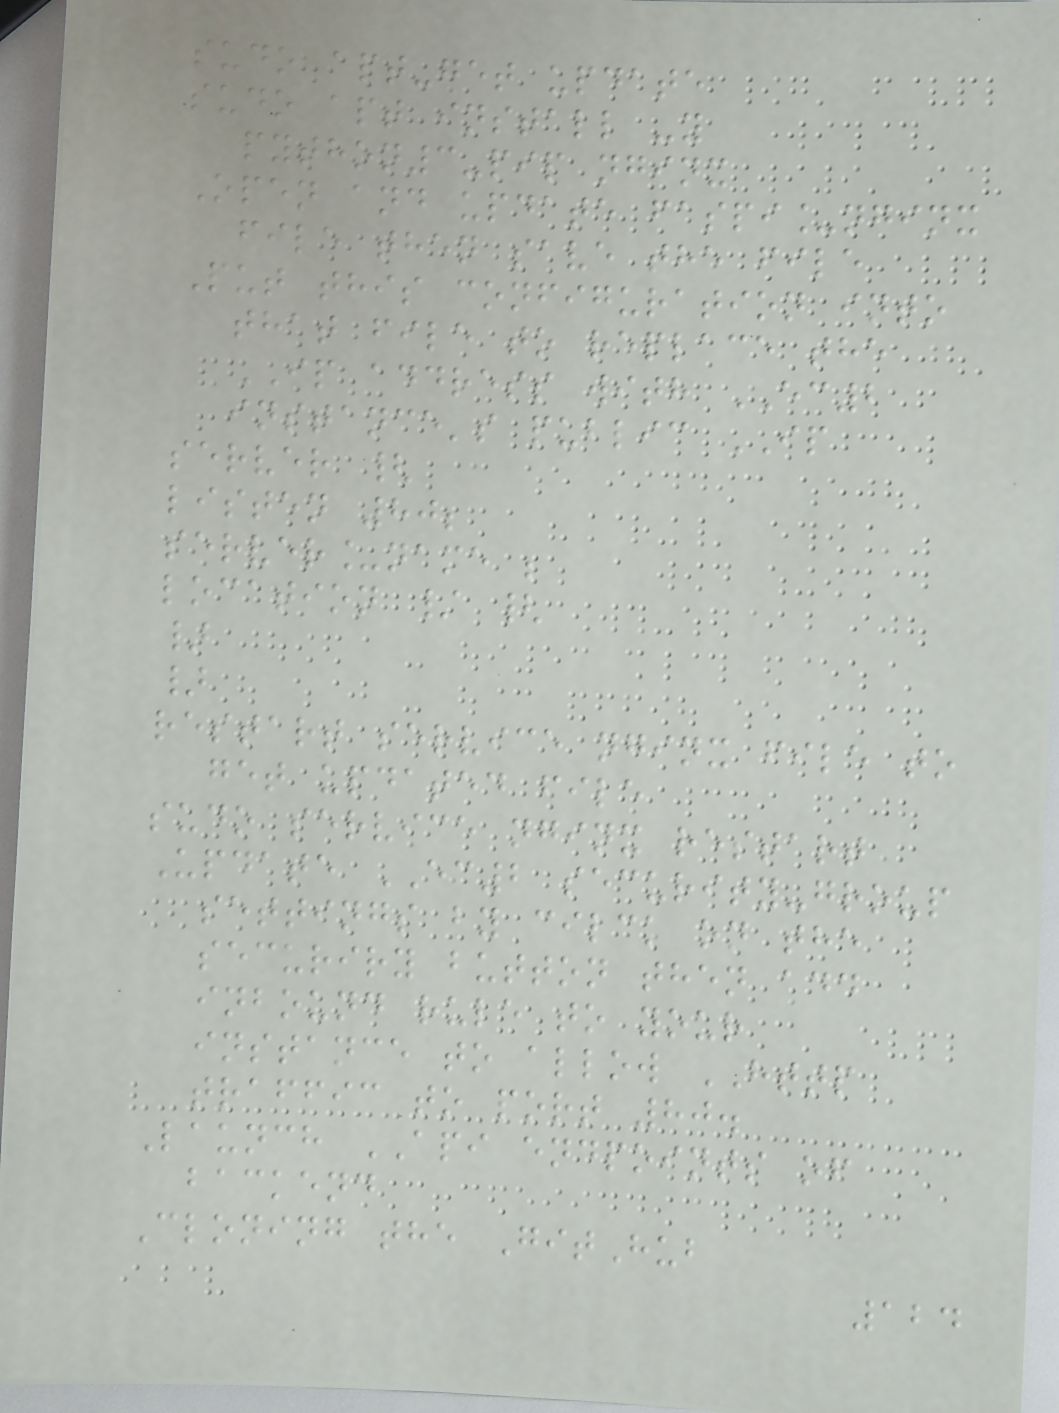sudo apt-get update
sudo apt install -y
python3-pip nginx
Open and update faspi_nginx
file then save the file
Put this configuration into
that file to replace the
IP address with EC2
instance's public IP
server {
listen 80;
server_name ;
location / {
}
}
restart service nginx file to
get updated file
sudo service nginx restart
Update EC2 security-group
settings by cilck on the
securiry button then add
inbound rule to your
instance to allow HTTP
traffic to port 80.
Launch API endpoints of
backend
Cloning the GitHub
124
